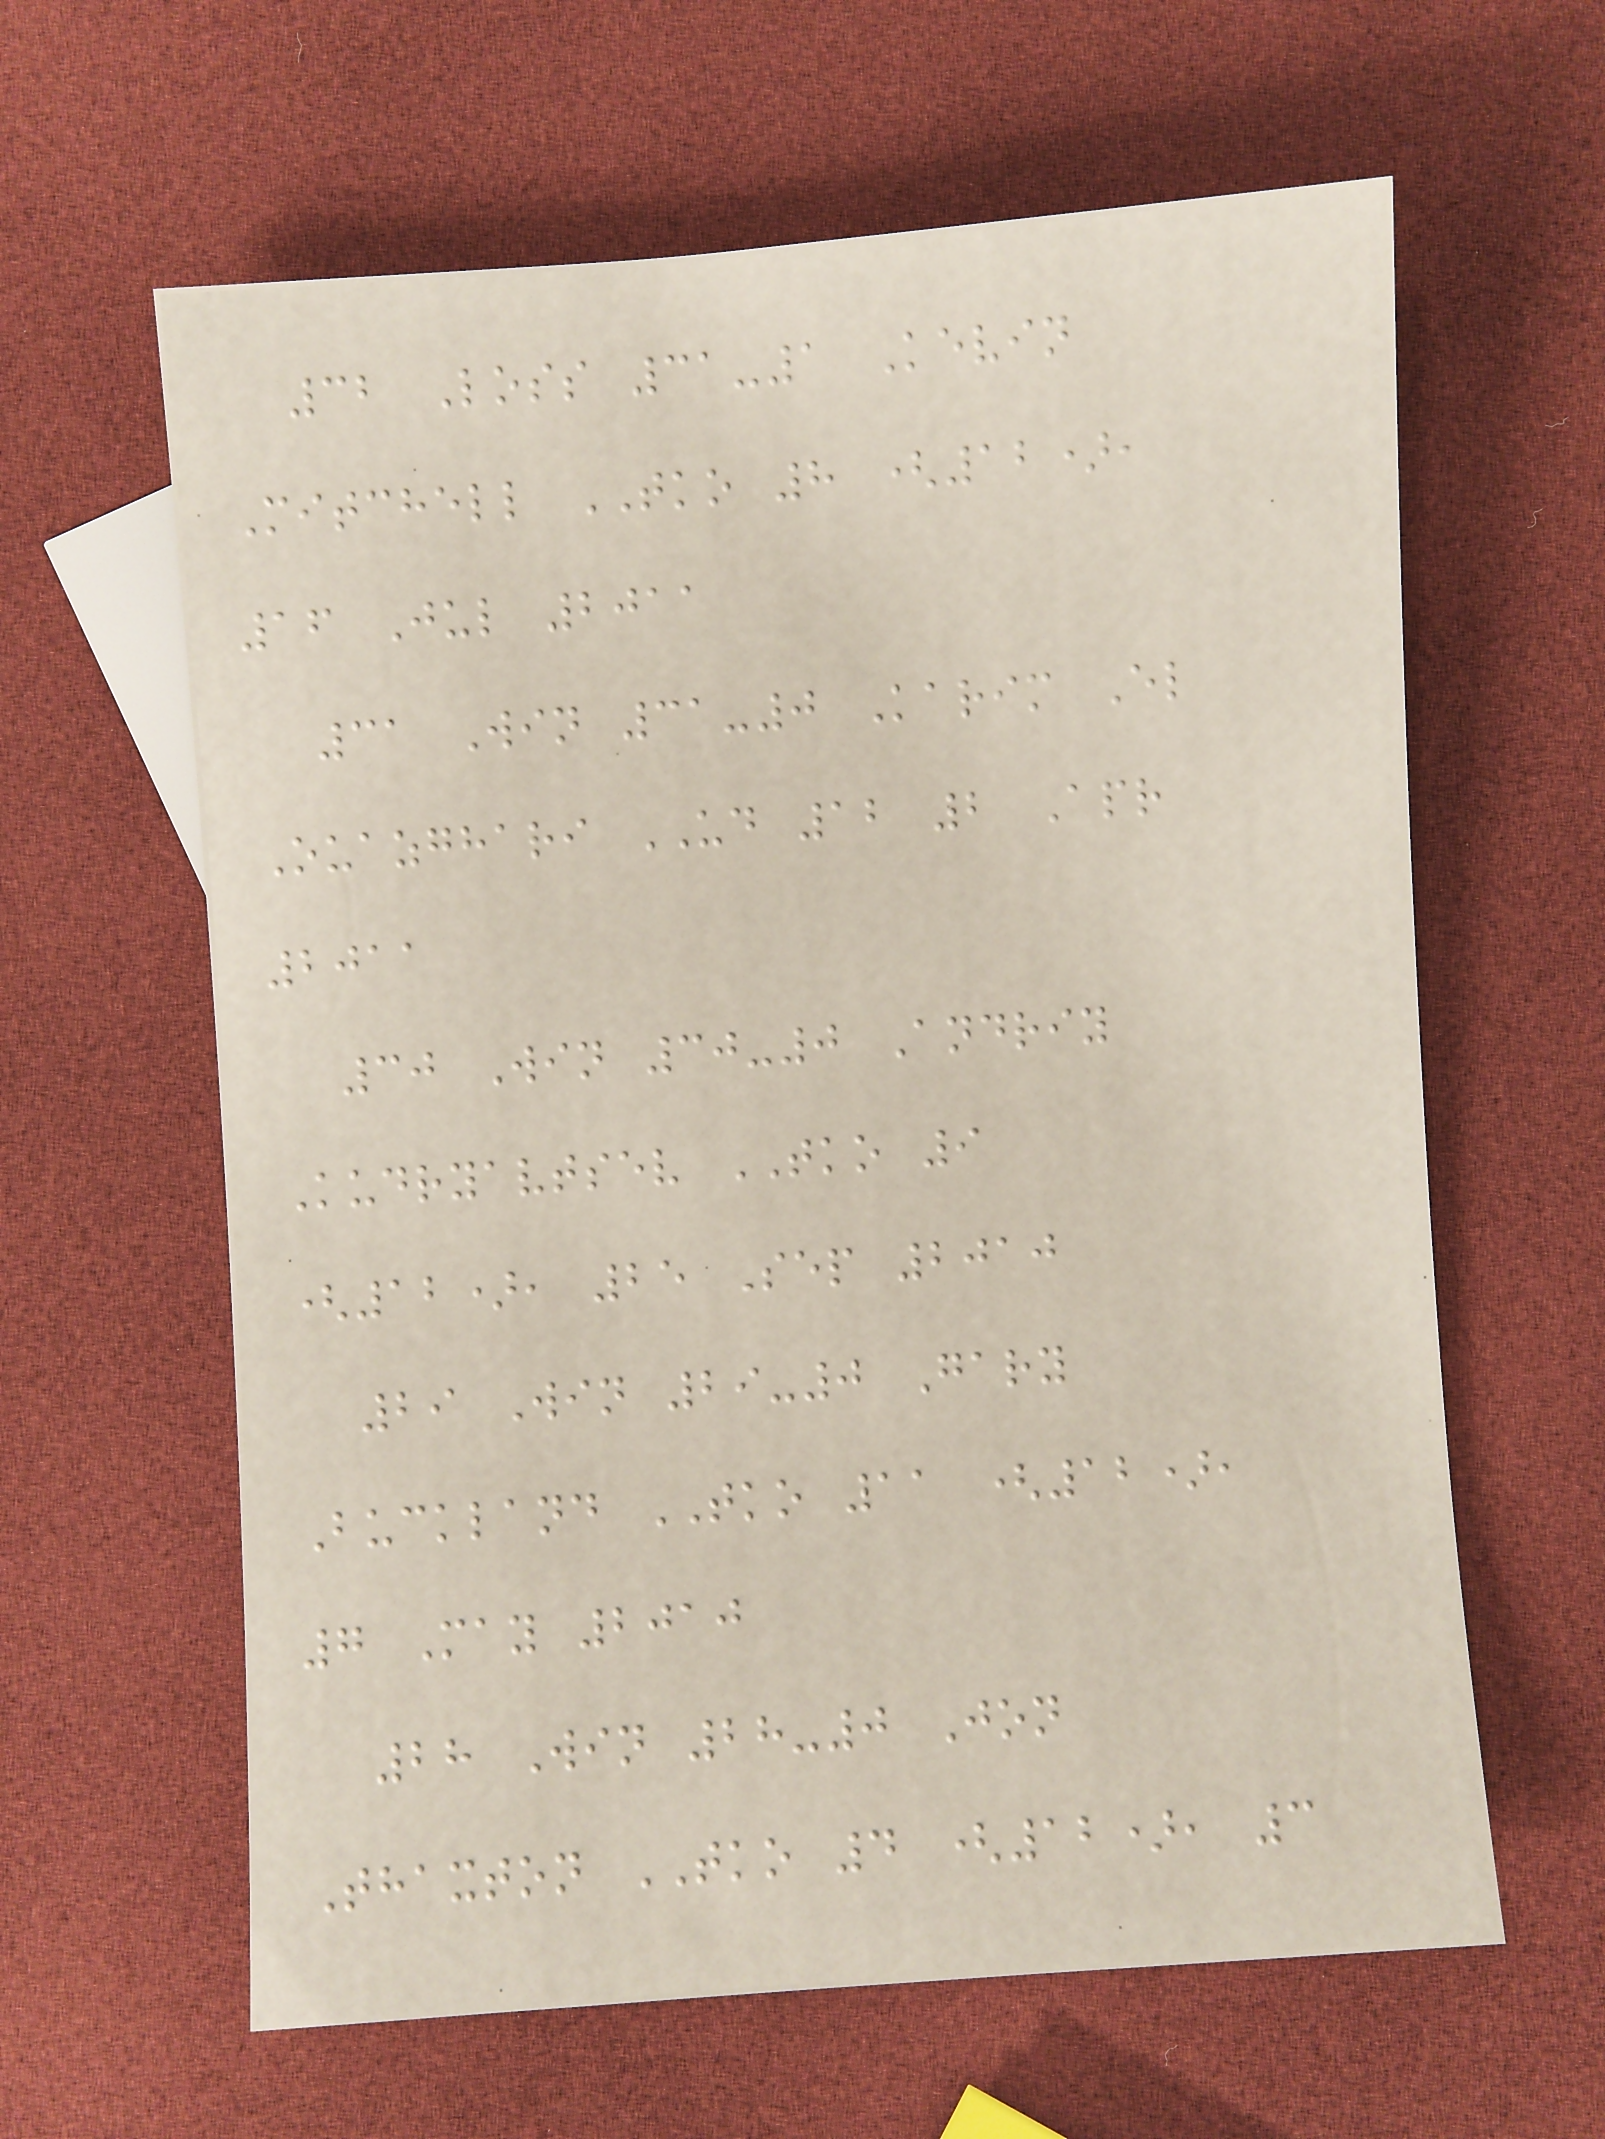32 Loss 31-1 Kevin
Mitchell TKO 8 (12),
16 Jul 2011
31 Win 31-0 Karim El
Ouazghari UD 12 2 Apr
2011
30 Win 30-0 Andriy
Kudryavtsev TKO 9
(12), 25 Sep 2010
29 Win 29-0 Gary
Buckland TKO 11 (12),
7 May 2010
28 Win 28-0 Jon
Thaxton TKO 4 (12), 3
